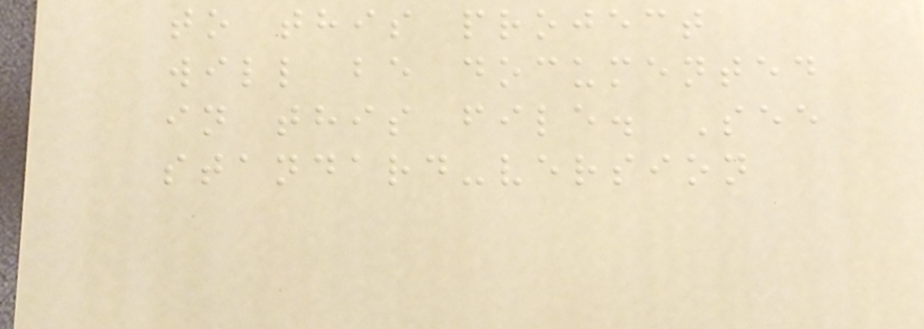to this project
will be documented
in this file. See
standard-version
